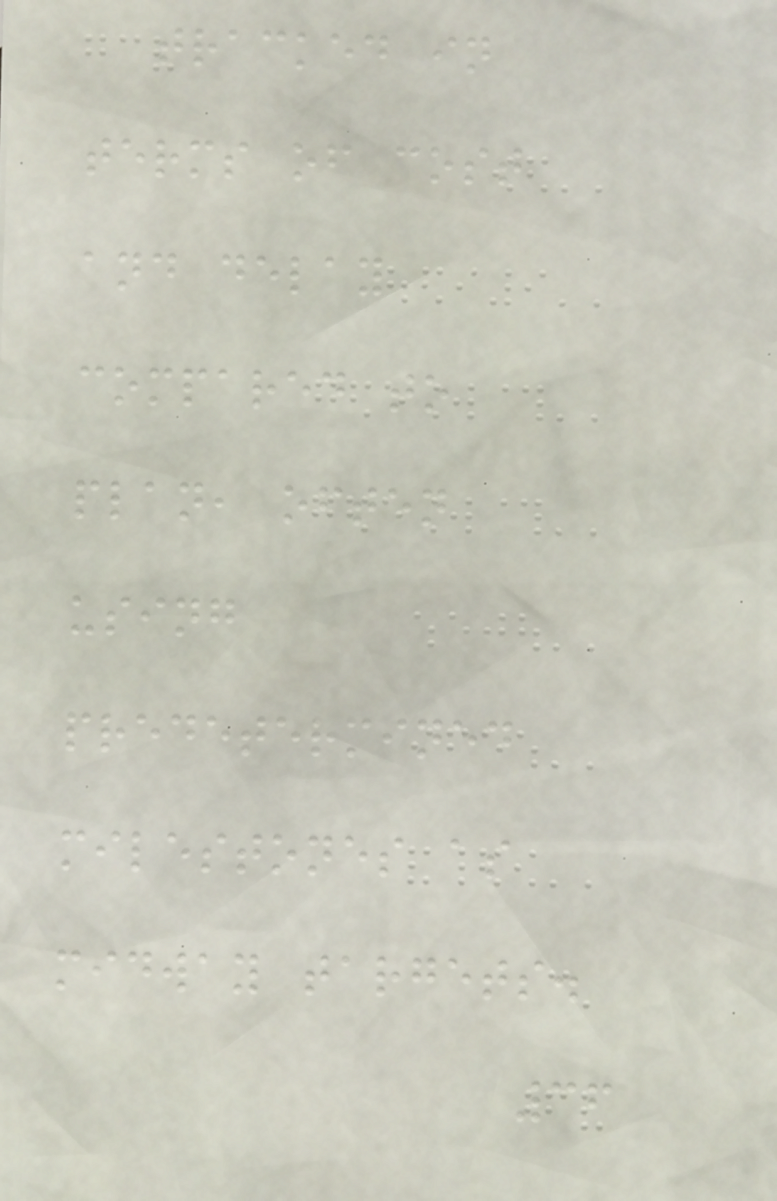tracked in
terms of cost
and delay
compared to
plan, often
using
predetermined
milestones as
midway targets.
36
